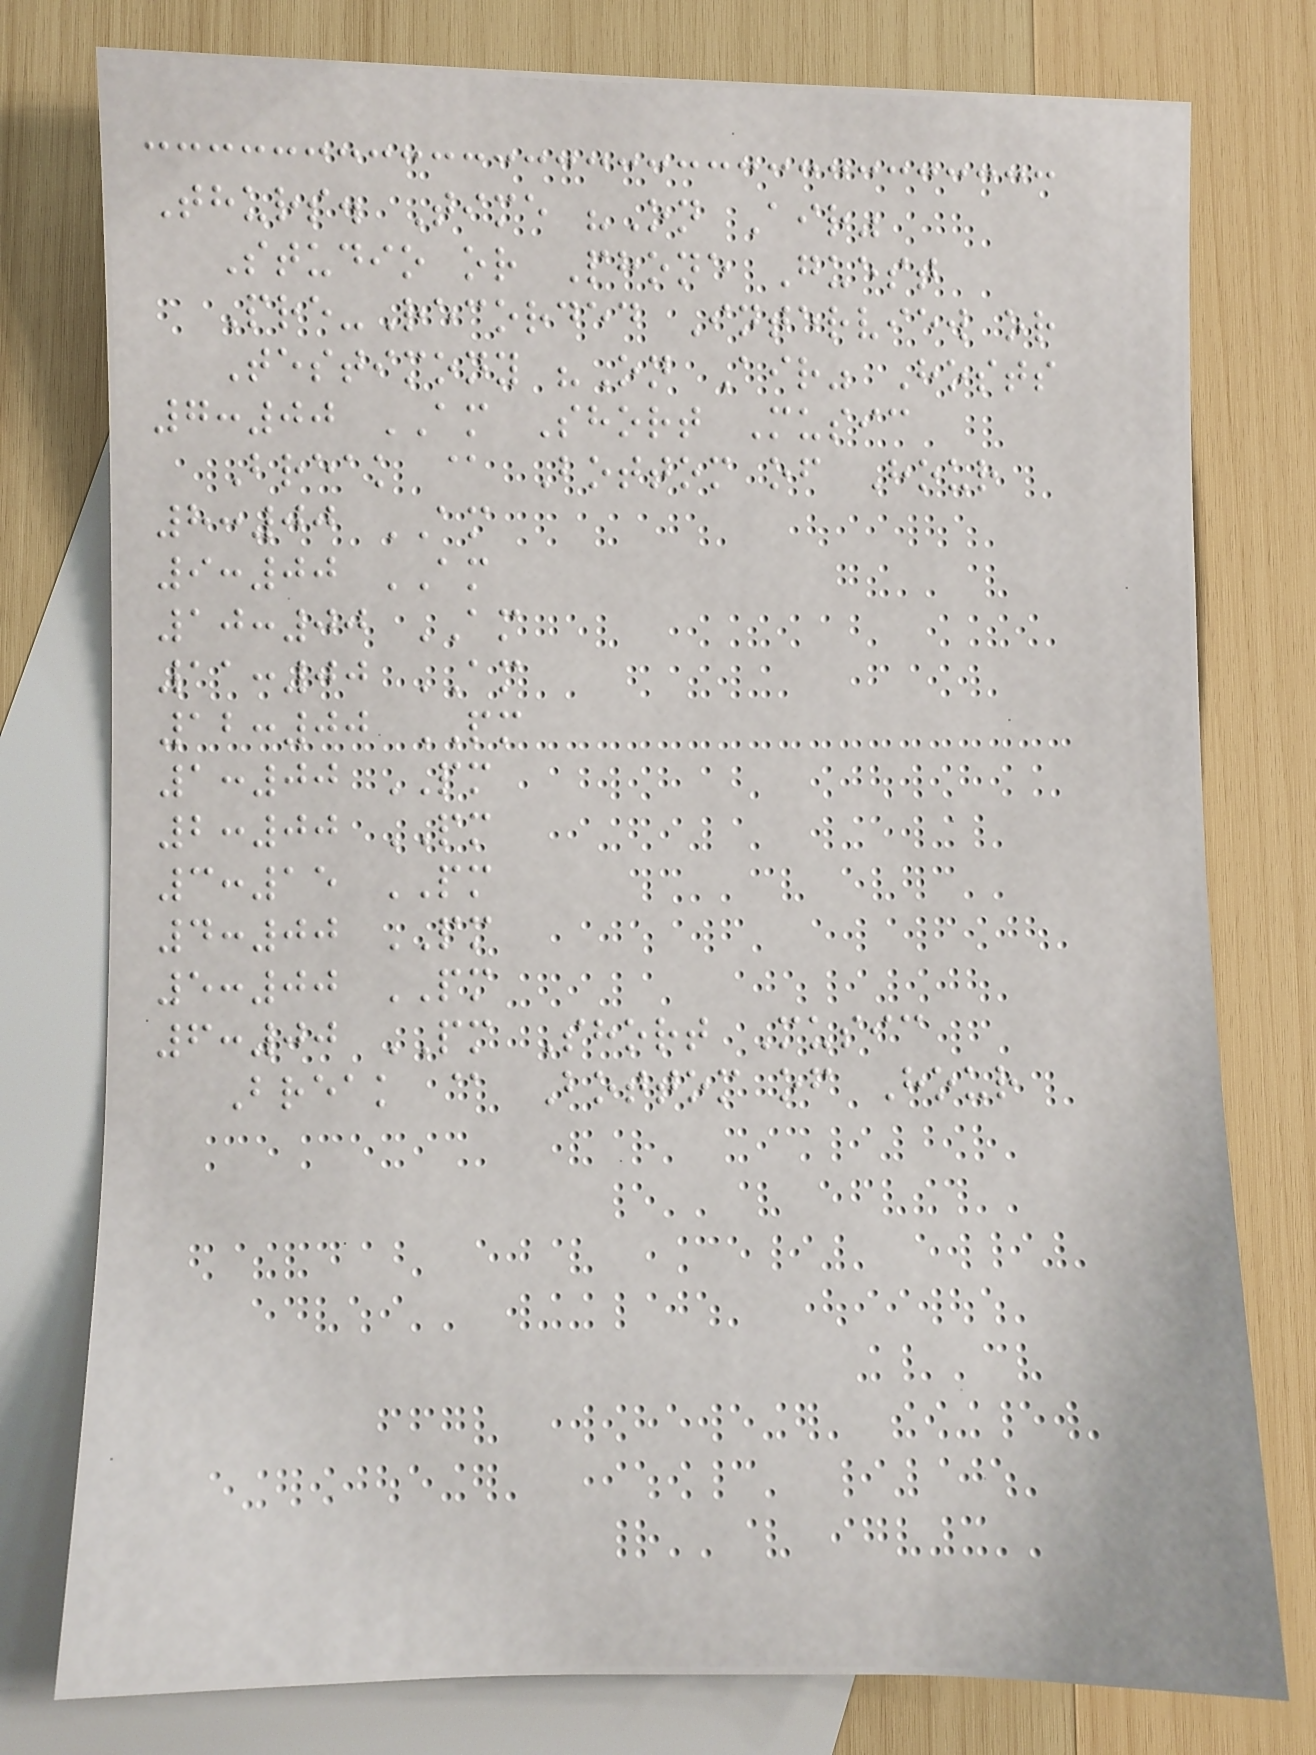Thurs. Time "On Air"
Studio or Phone Guest
Pre-Recorded Interview or
Testimony "On Air" Hosts
7:00 AM Short Music
Break @ Bottom of Hour
8:00 AM
9:00 AM
10:00 AM
11:00 AM
12:00 PM
1:00 PM
2:00 PM
3:15 PM
4:00 PM
5:00 PM
6:00 PM Short Music
Break @ Bottom of Hour
